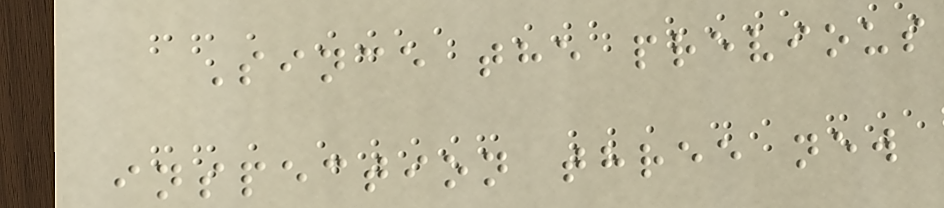Since the previous
inspection three new
